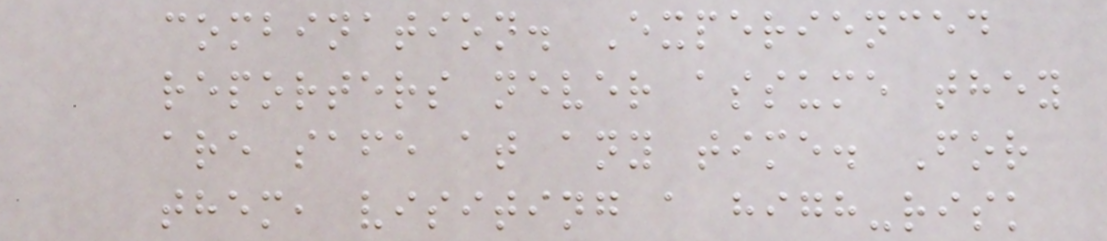combination. Experienced
reporters never assume they
are safe at any time. For
them, visiting a high-risk
